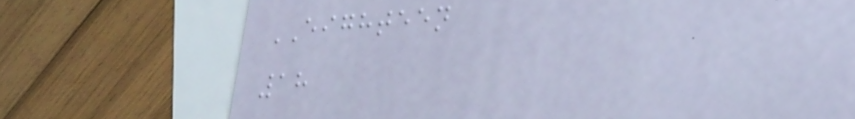EIGHTEEN
18
